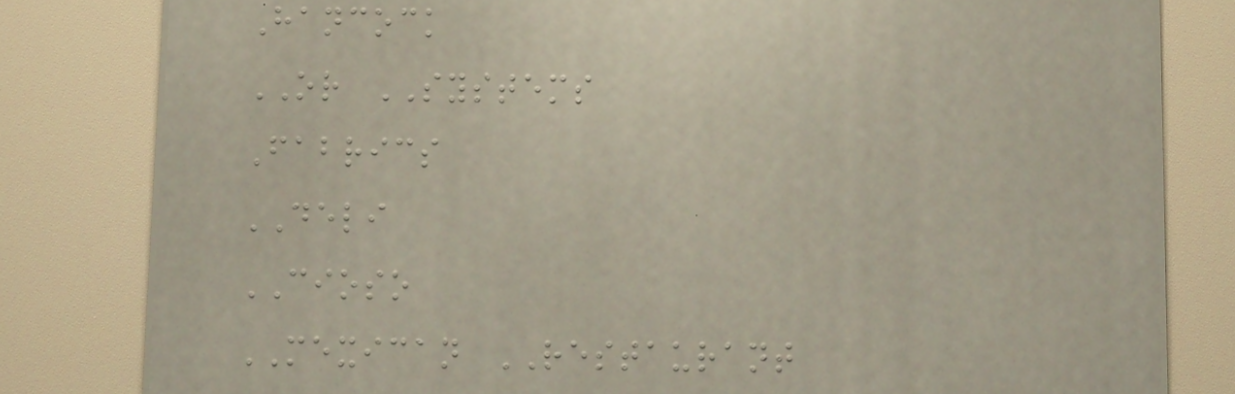Hancock
OR SYSTEMS
Fabrics
DELI
CIOSO
MEXICAN RESTAURANT
